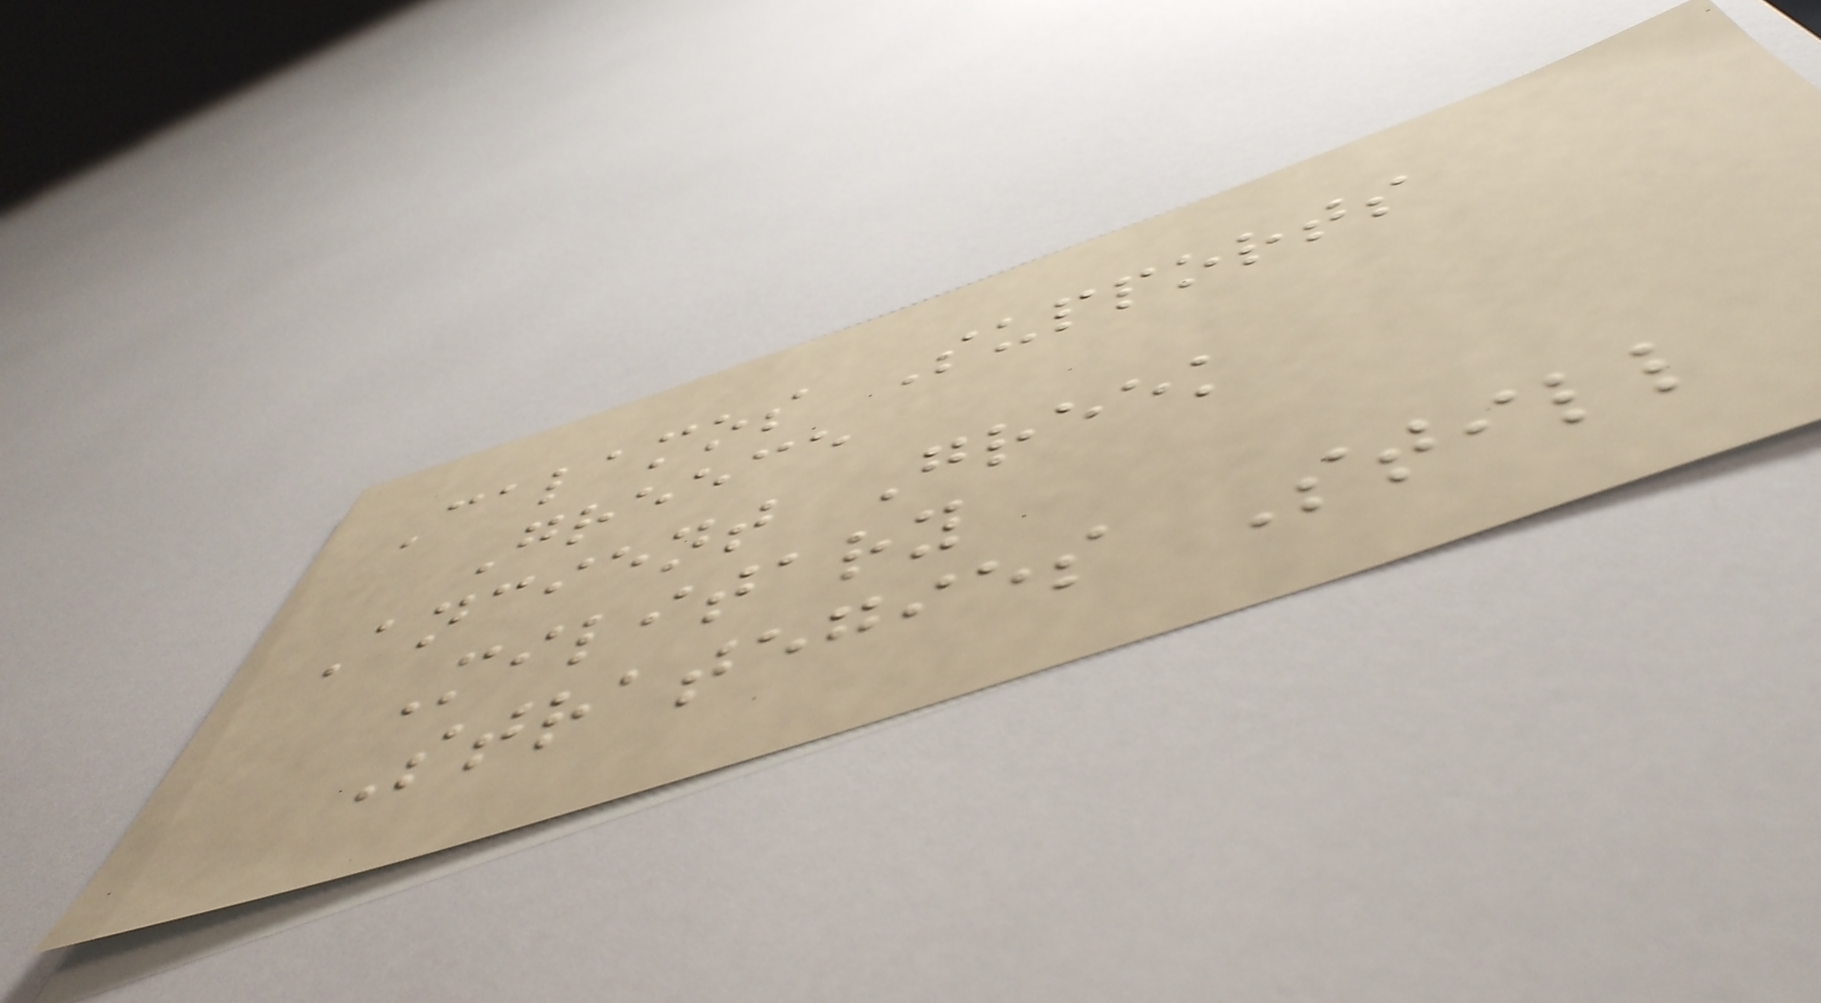Calamos Supports
Greece
Ancient Greek
Military
Strategies Still
